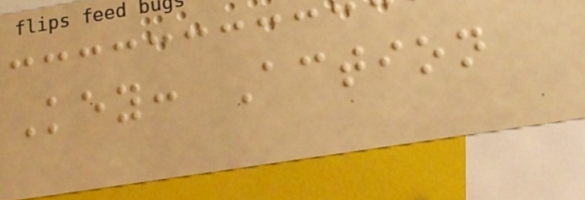Key: Action
